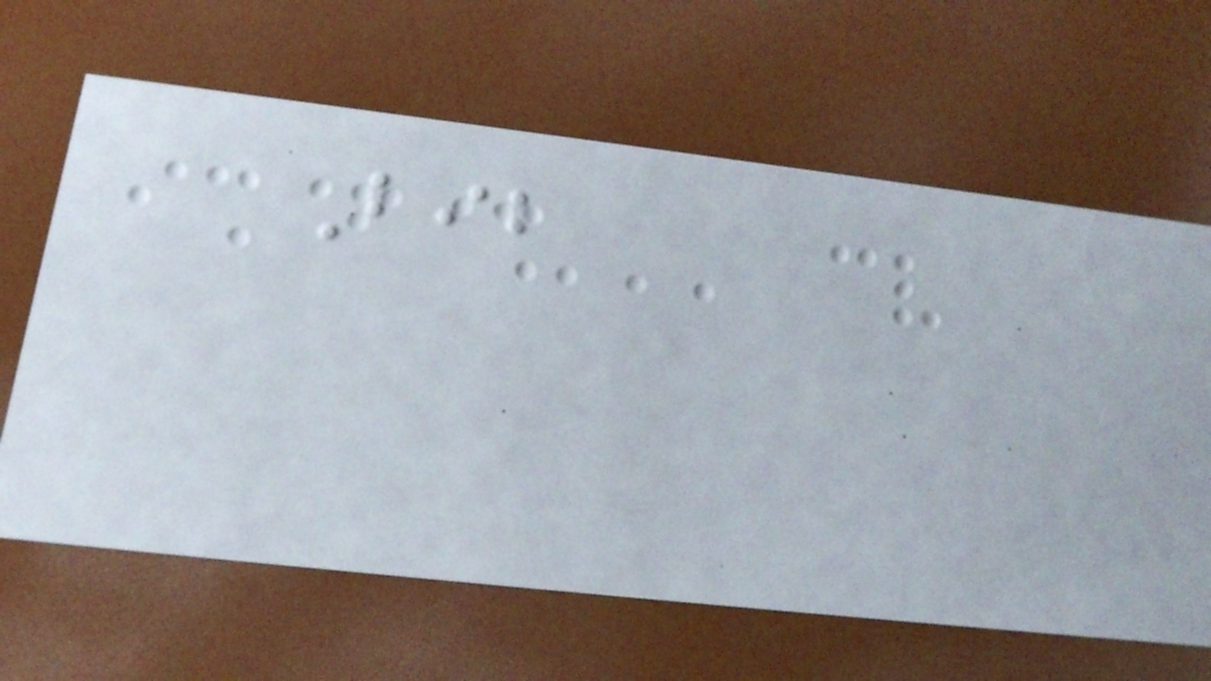Bib
